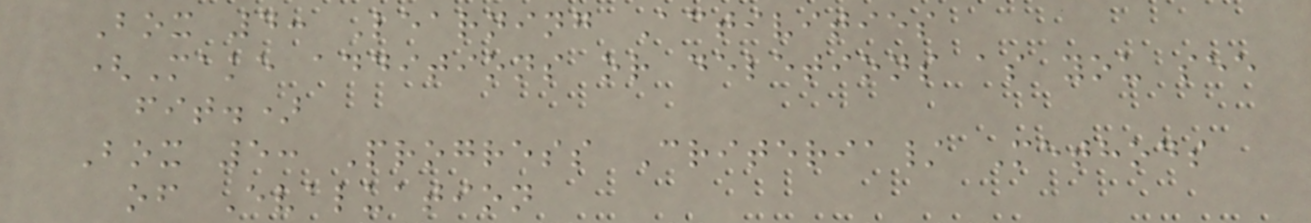Box 4: Learning Activities
(Make additions or deletions as you see
fit.)
Box 5: Progress Criteria/ Methods
of Evaluation
